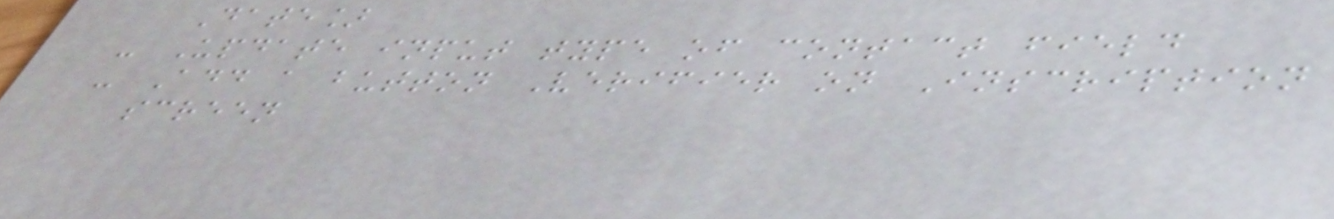Date]
- Update input type of contact field
- Add a button Verifier on Inscription
screen
